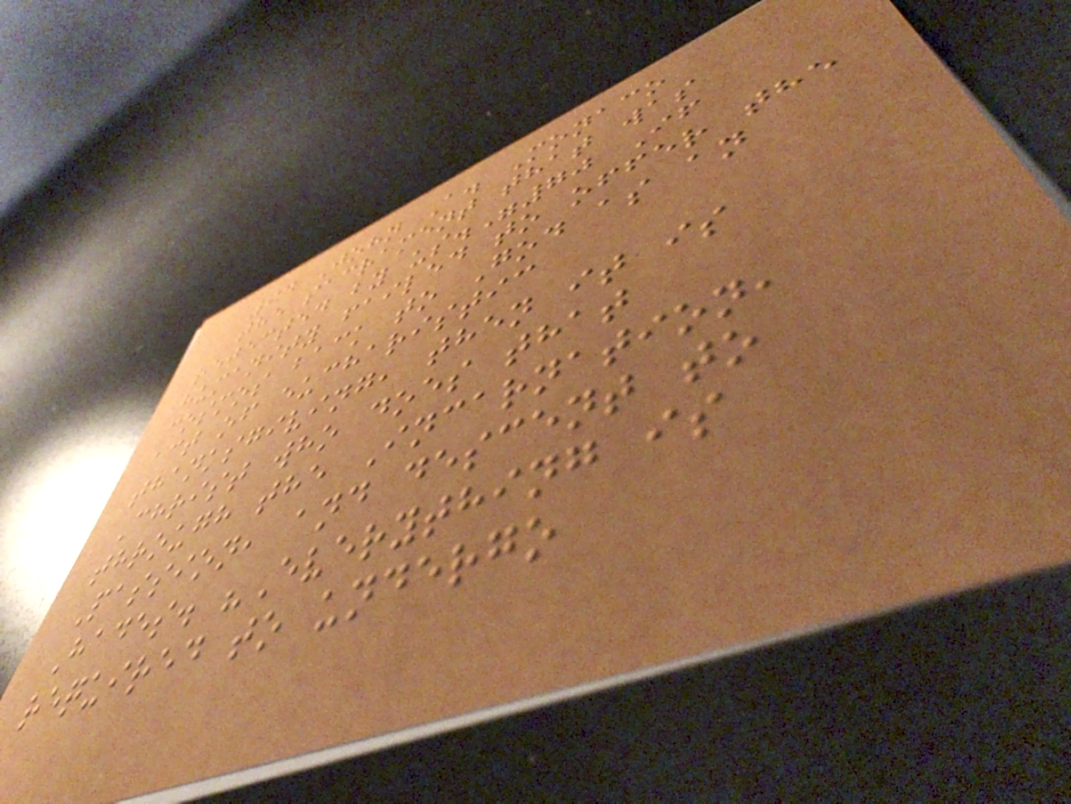94 John A. Monaco
the sacrament that was
rejected by us."70 If
humanity failed to offer the
cosmos back to God as an
act of eucharistic
thanksgiving, then it is
Christ who does that
through the Incarnation,
Passion, and descent to
Hades. "Everything is
required to undergo
